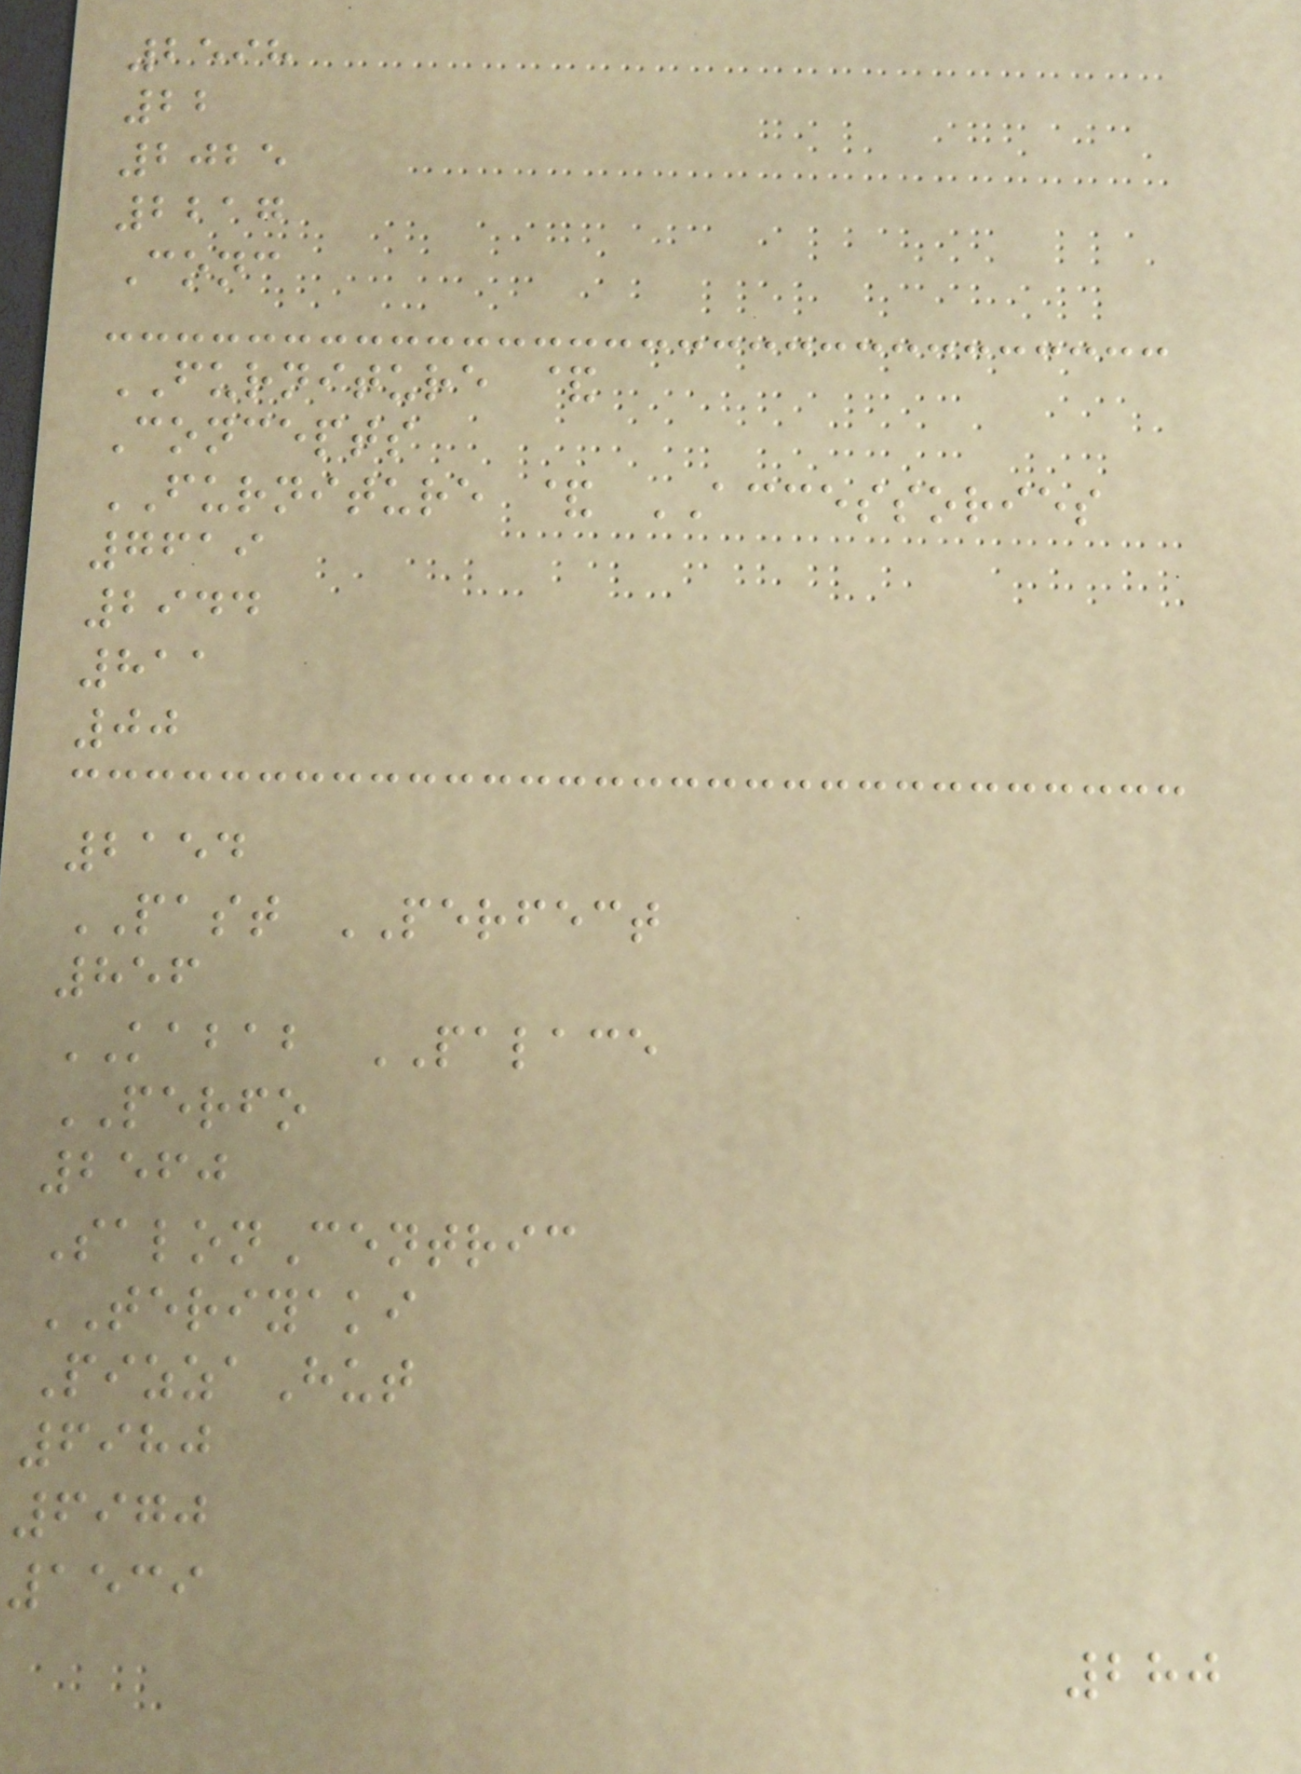2598
22
2025
2217
Conc
FURNITURE &
Concepts
FURNITURE & ACCESSORIES
7619
2944
811
00
2154
PAST PERFECT
856
KABAB PALACE
PERFO
2560
SalonCentric
TERIYAKI
PizzaHut
6980
6970
1539
280
